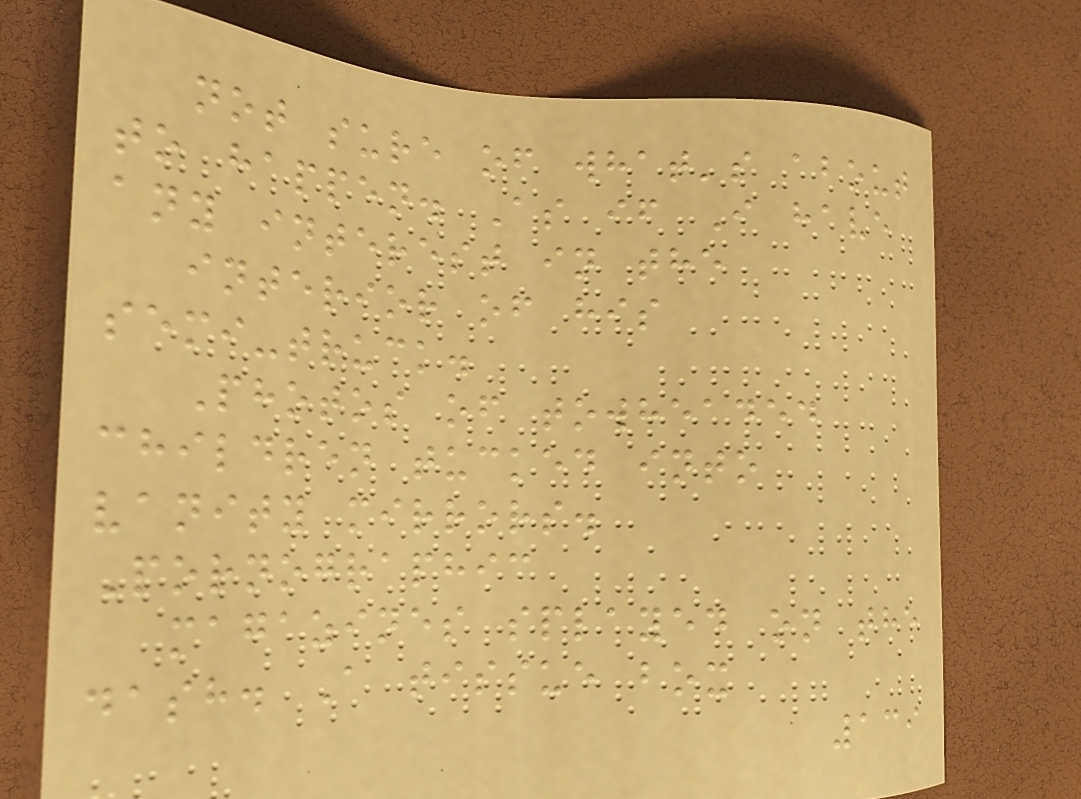not sure of what's about
to happen. As if I have
any interest in the
interior of his
semi-truck.
Photos of towheaded
children tucked into
vanity mirrors.
Pornographic
magazines splayed on the
dash. A tissue box
139
